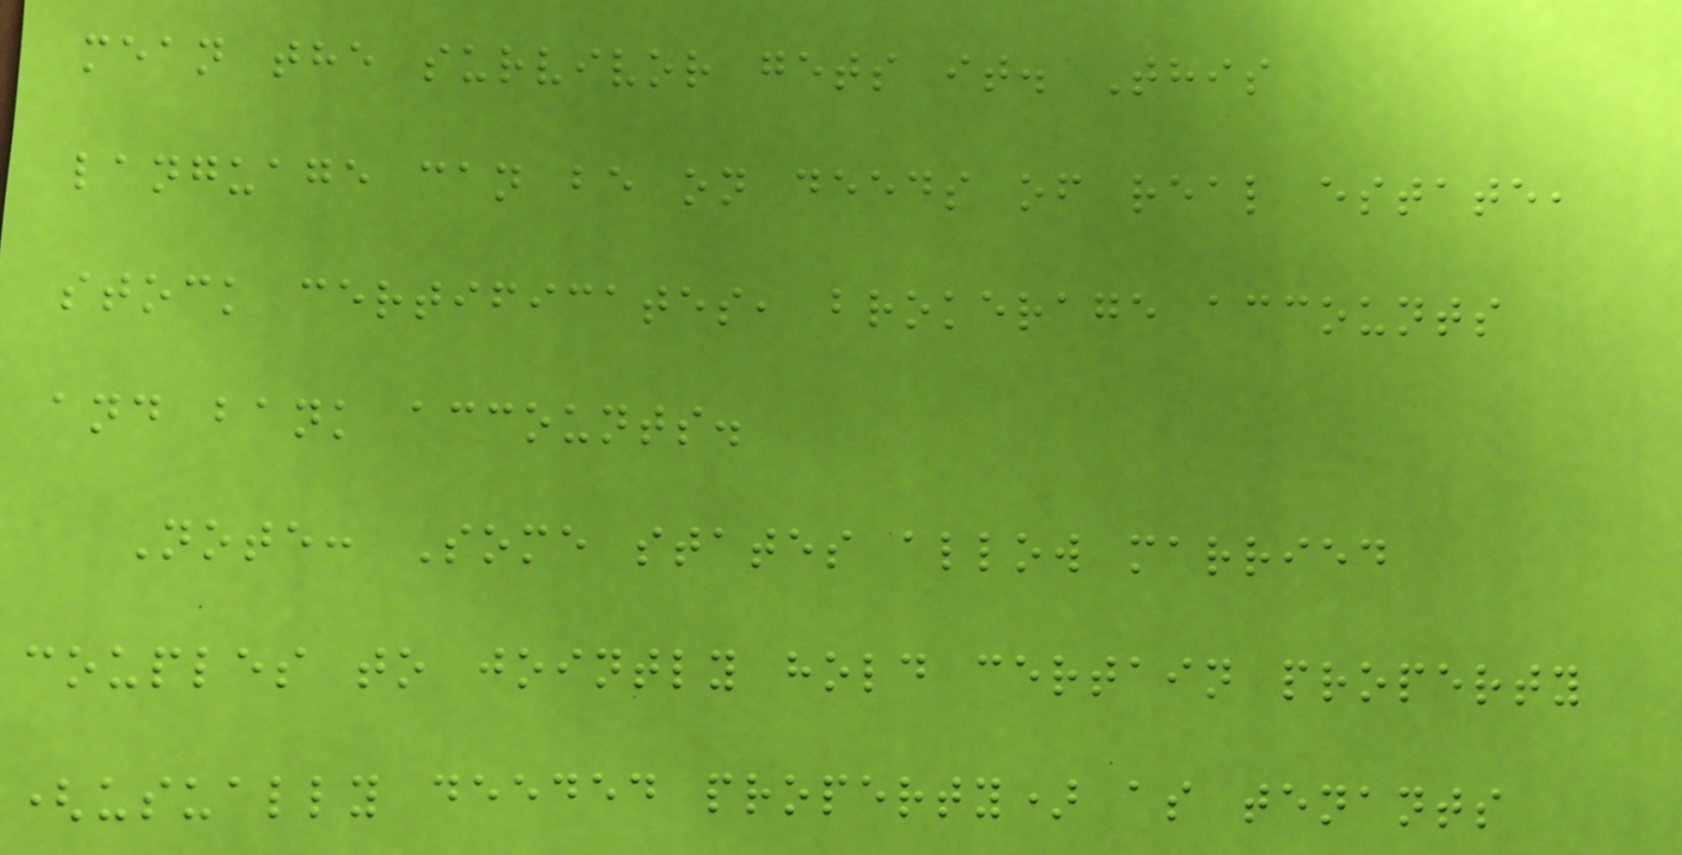mean the survivor gets it. This
language can be on deeds of real estate,
stock certificates, brokerage accounts
and bank accounts.
Note: Some states allow married
couples to jointly hold certain property
(usually deeded property) as tenants
